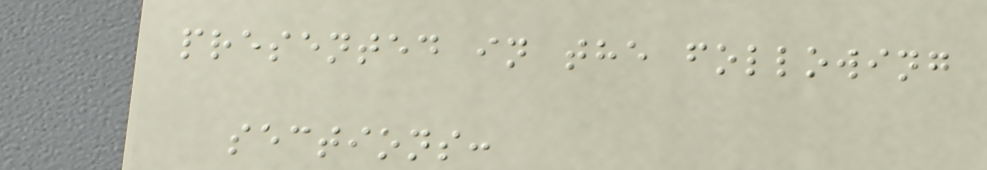presented in the following
sections:
